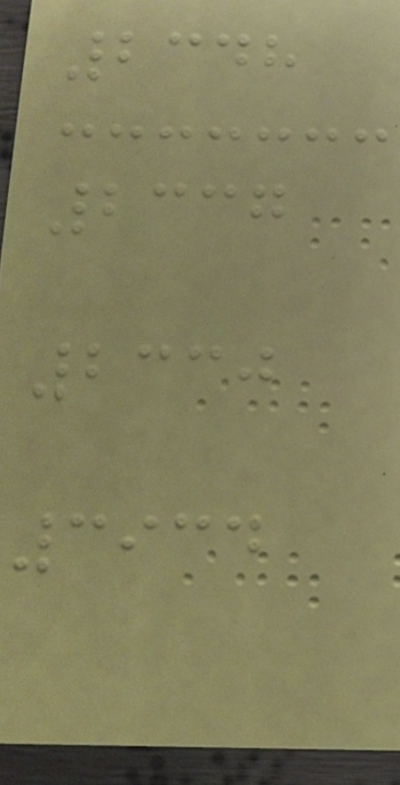2348
2337
2330
3934
